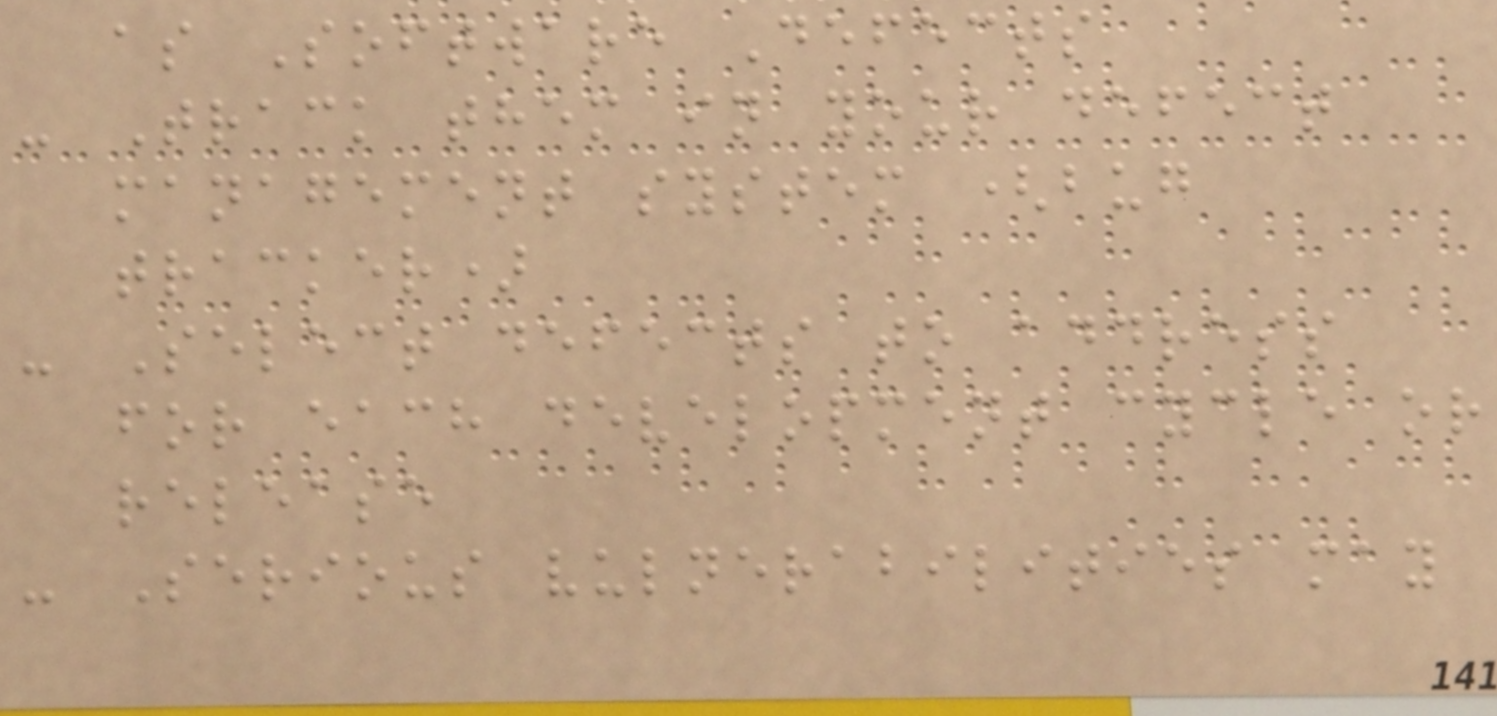as Software Defects
- Track them in your defect
management system (bug
tracker)
- Select defects to address
for each development cycle or
release
- Serious vulnerabilities may
